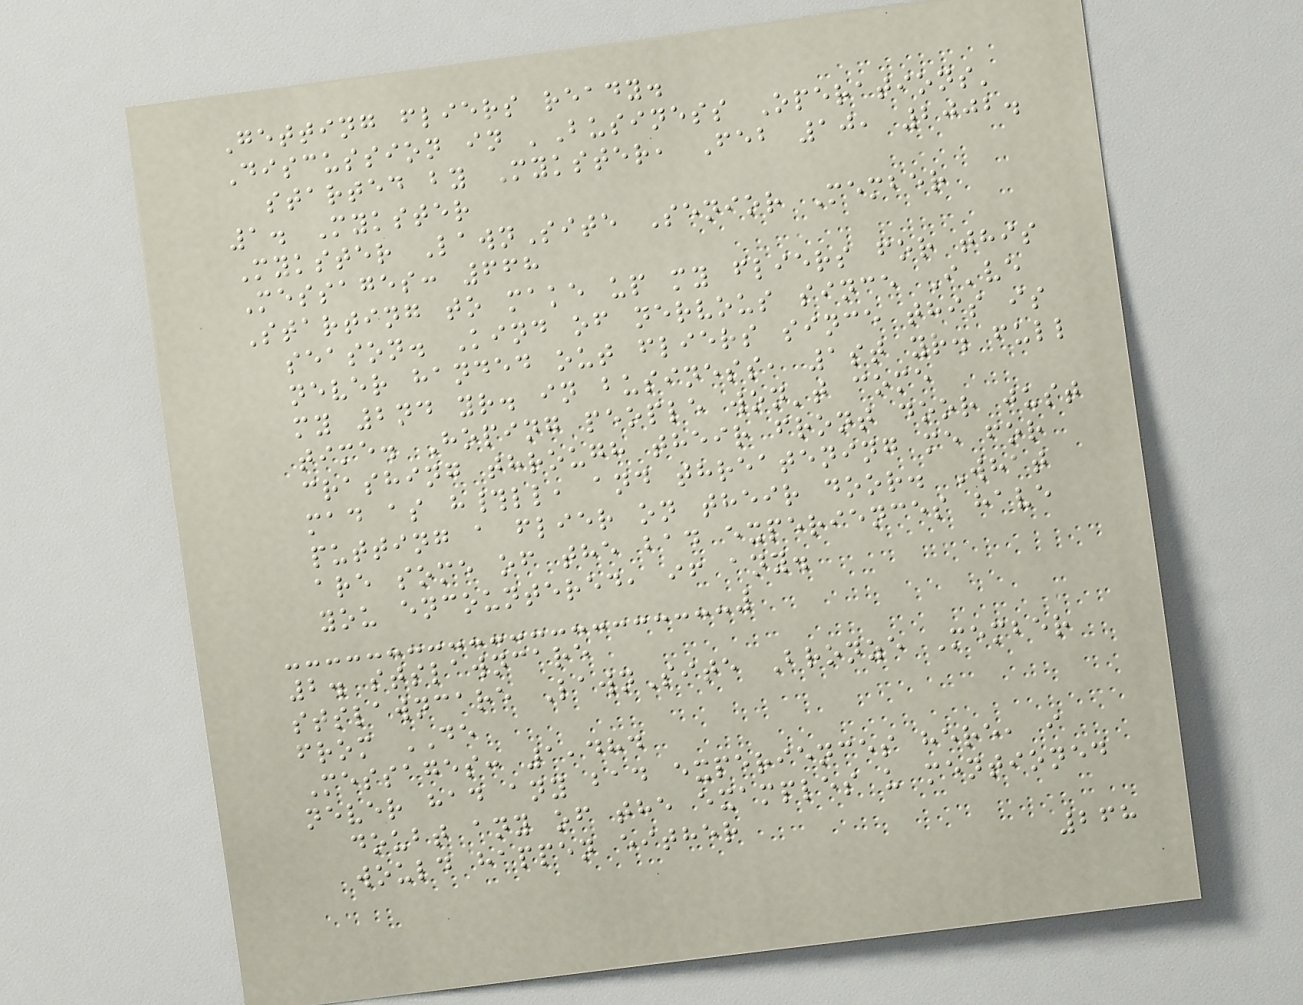Getting fliers ready.
Discussion in 'Business Operations'
started by Mykster, Feb 10, 2002.
1. Mykster
Mykster LawnSite Senior Member
Messages: 668
Starting to make up my fliers for this
season. Kind of nervous since I've
never handed out fliers since this is
my 2nd yr. in business, 1st yr. full
time. Hoping people won't come
crashing through their front door just
mad as h#ll, and threatening me for
putting a flier on their door. What
are some of the bad experiences have
you encountered, if any.
2. stslawncare
stslawncare LawnSite Bronze Member
from DE
Messages: 1,484
never had any bad experiences here, i
doubt any of the examples u mentioned
would happen either
268
